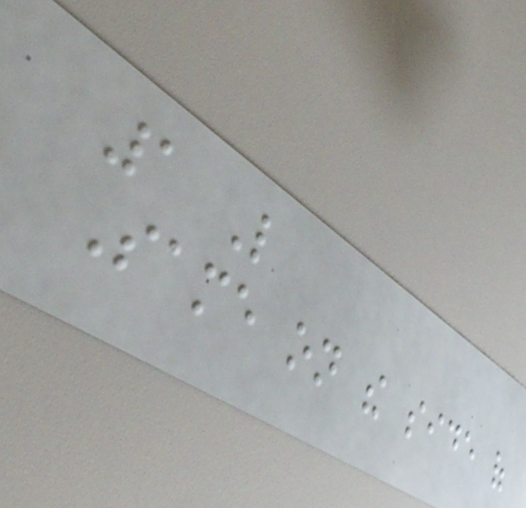1 Like
Same on the side of
